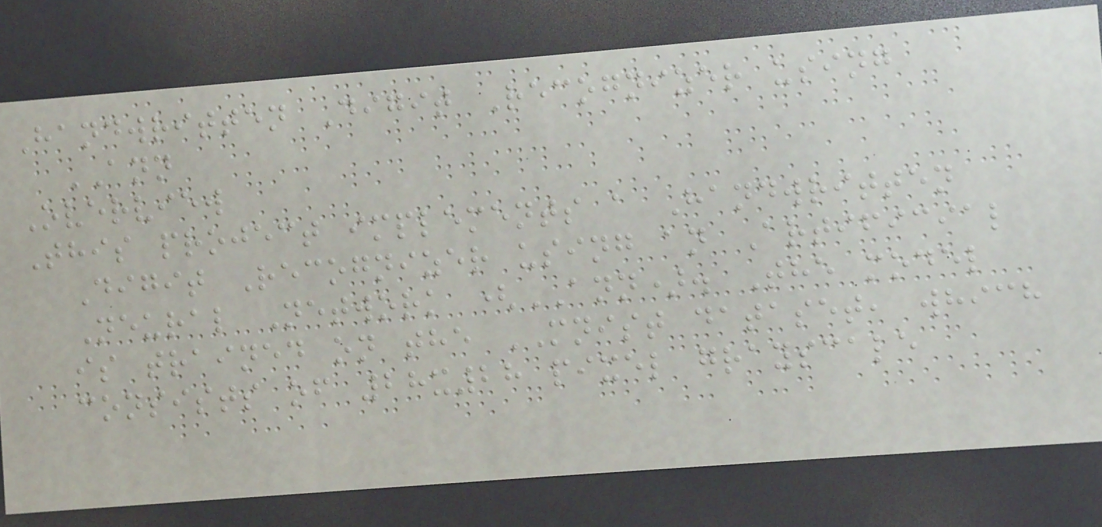Handwritten Digit Recognizer using
ANN
Overview
This project implements a Handwritten
Digit Recognizer using an Artificial
Neural Network (ANN). The model
is trained on the MNIST dataset, which
consists of 28x28 pixel grayscale
